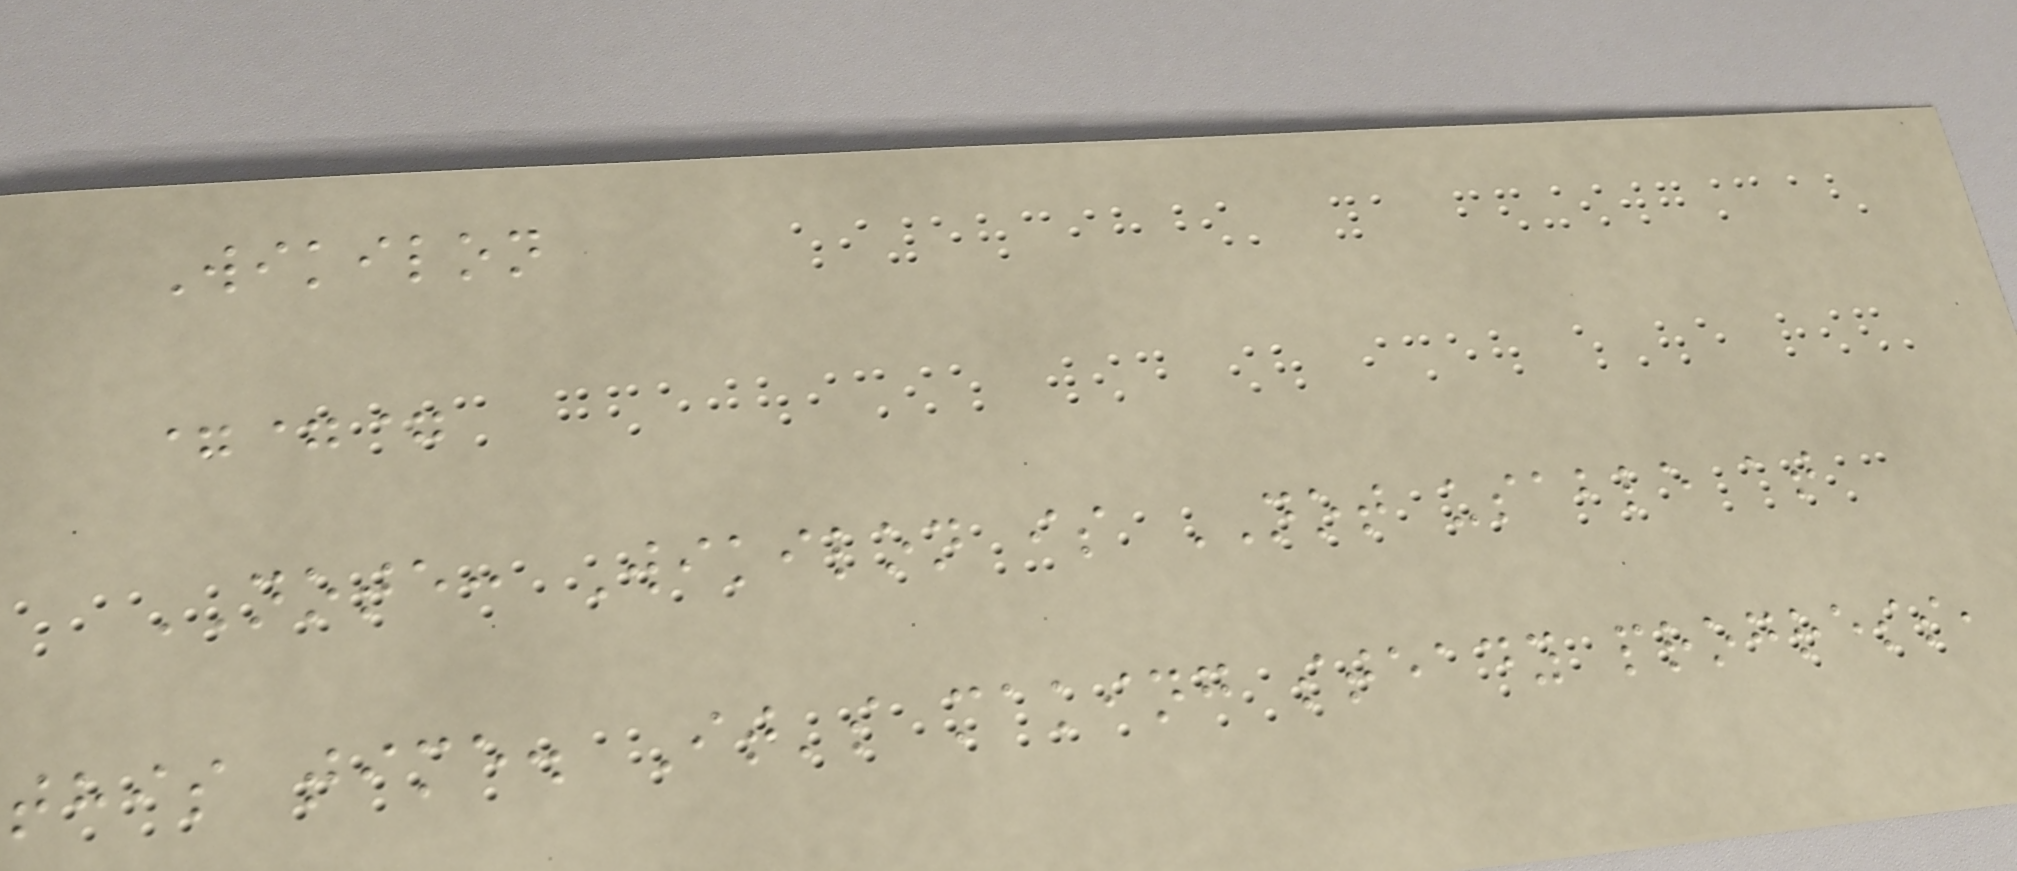Wikilon
===
NOTE: Wikilon is NOT usable at
this time. It's making steady progress,
